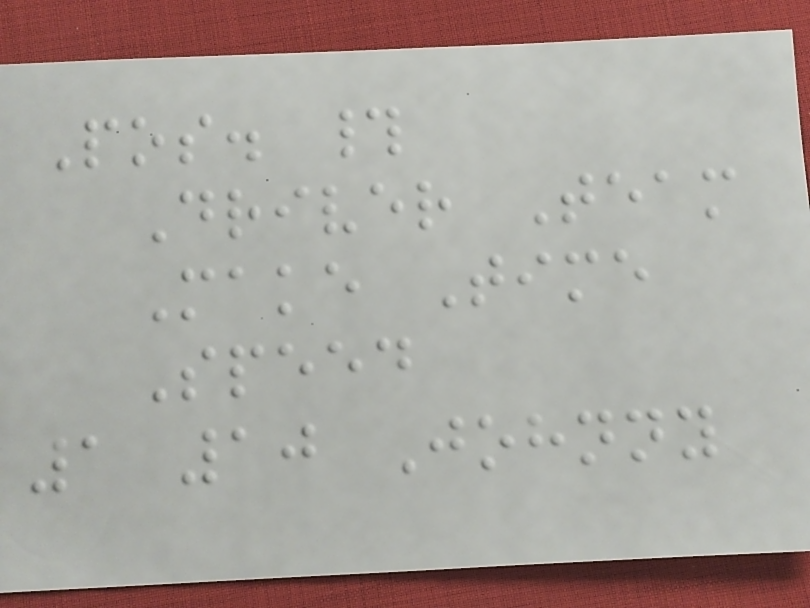Pos. #
Driver Team
Make Time
Speed
1 10 Johnny
